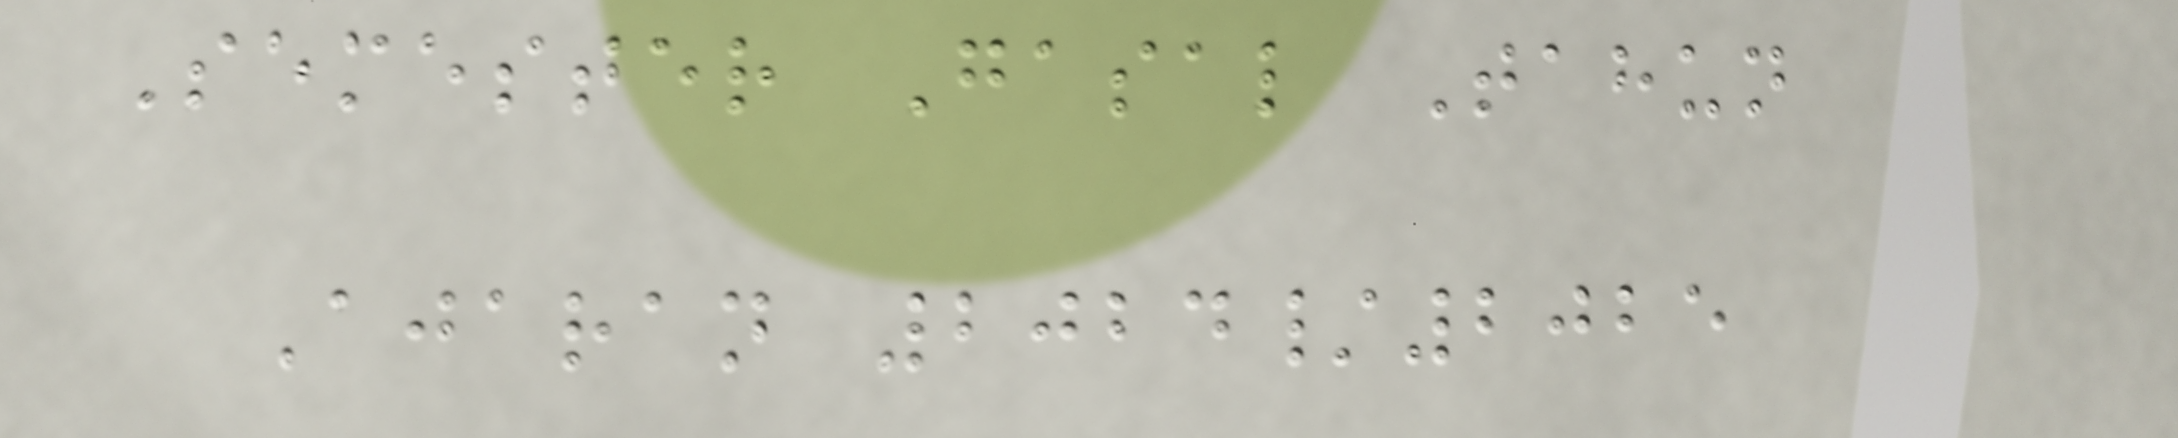Semester Gasal Tahun
Ajaran 2024/2025
